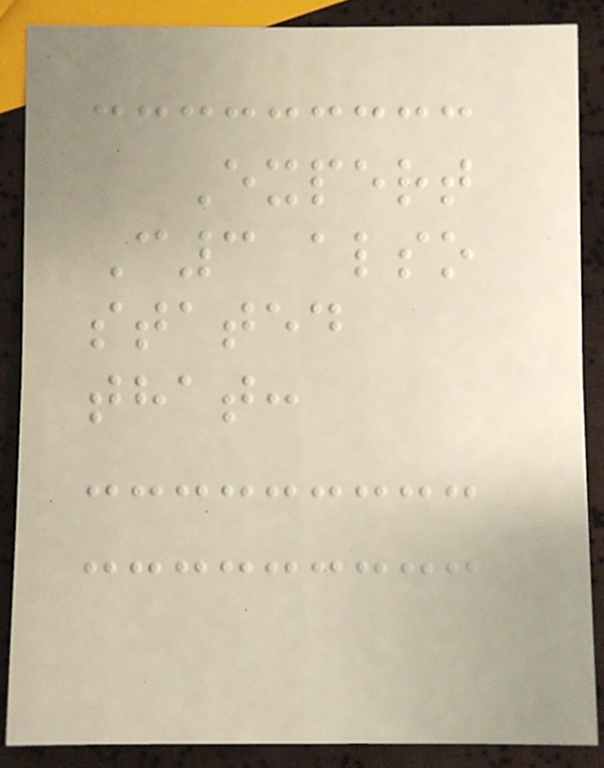Expert
C3 also
stated
that:
